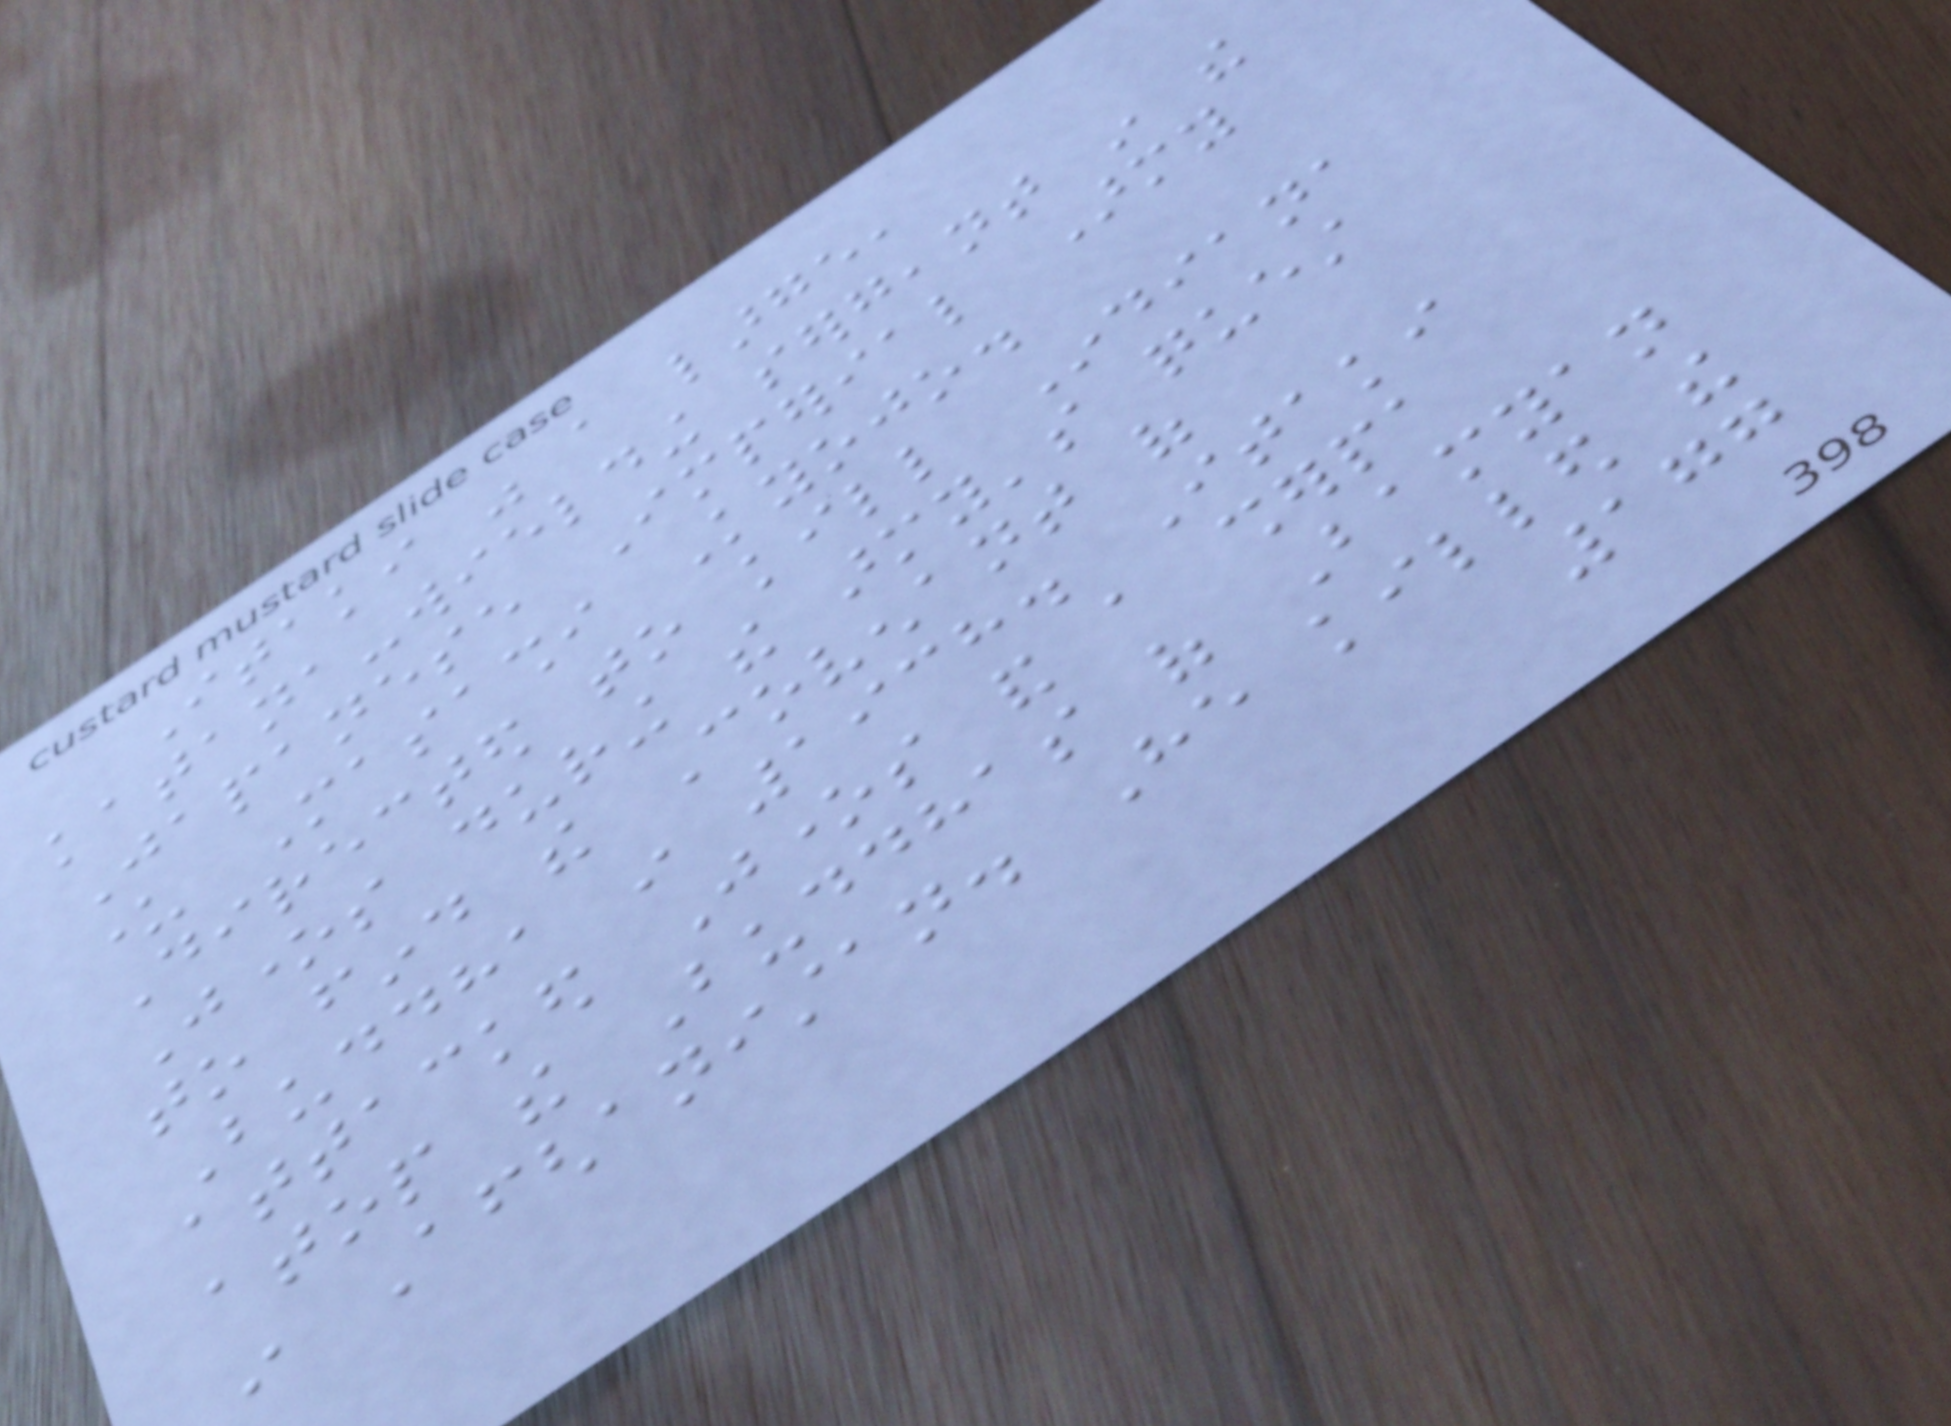Itaki was a large,
katana-wielding sergeant in the
Japanese Imperial Army
under Masashi Kyojo.
Directed to kill Indiana
Jones during the army's quest
to find the Covenant of
Buddha in 1938. Itaki
attacked Jones and a sherpa
atop the Buddhas of Bamyan
in Afghanistan. He killed the
177
